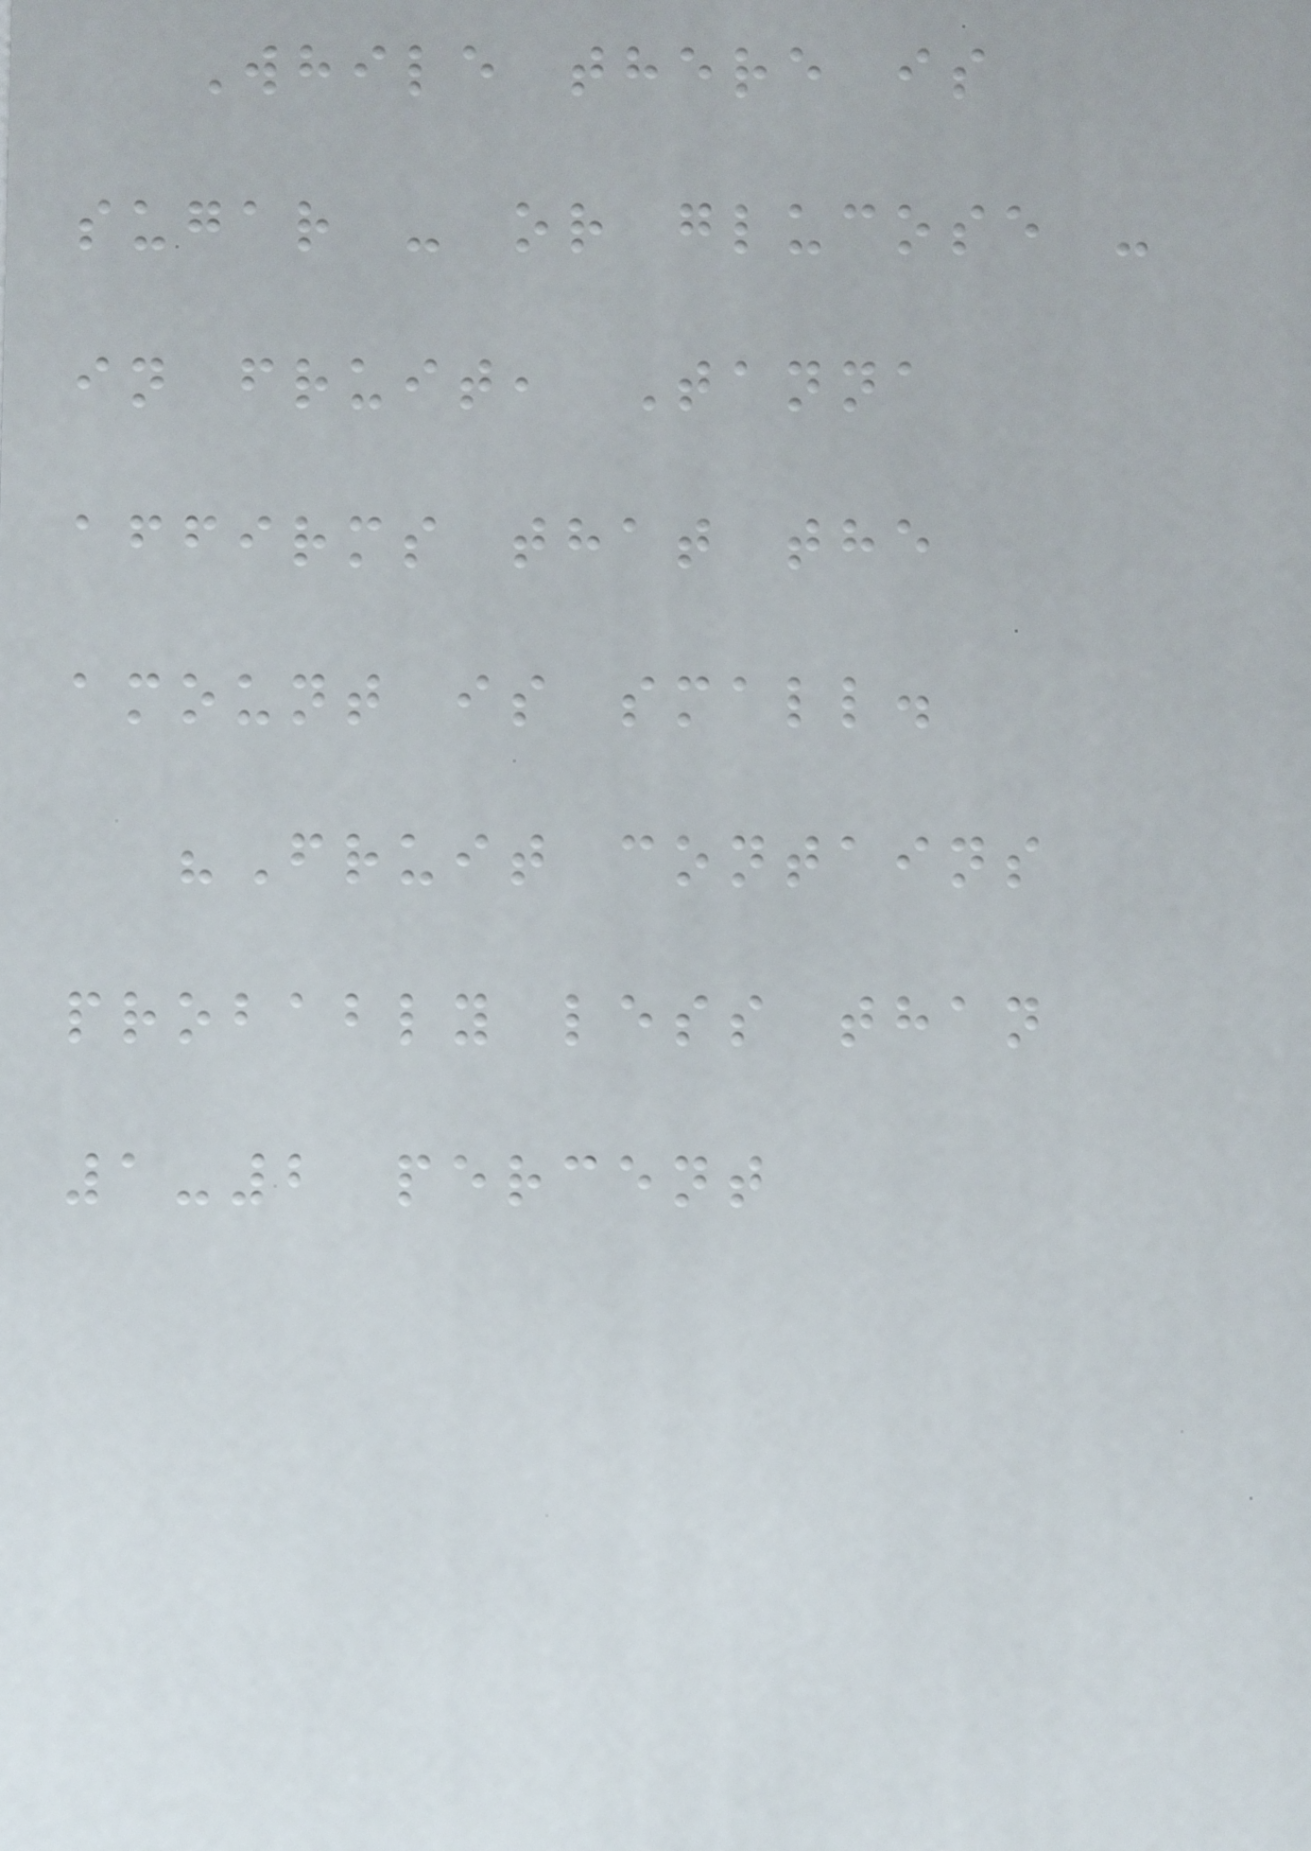While there is
sugar - or glucose -
in fruit, Tanna
affirms that the
amount is small.
"Fruit contains
probably less than
1-2 percent
